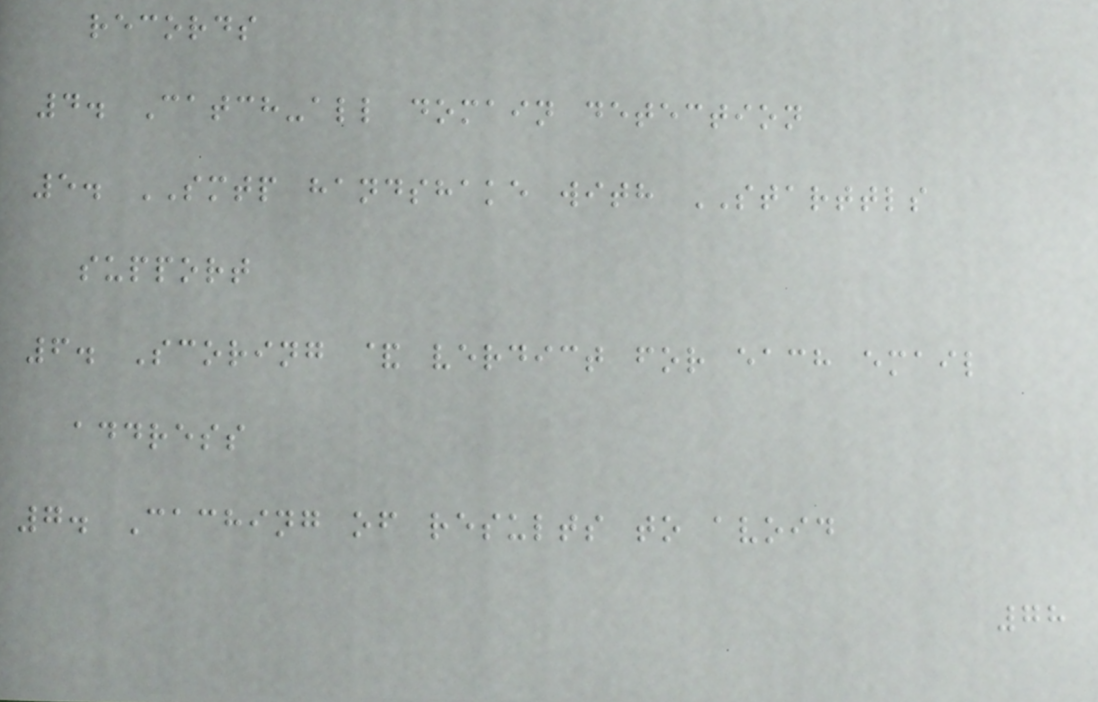records
4. Catch-all domain detection
5. SMTP handshake with STARTTLS
support
6. Scoring & verdict for each email
address
7. Caching of results to avoid
78
